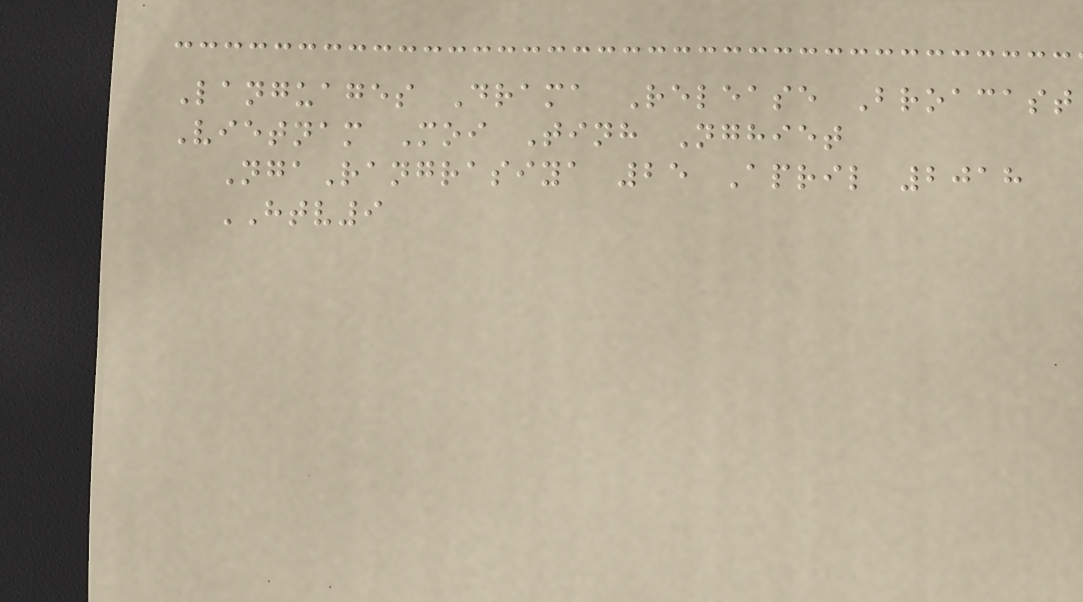Languages Drama Release Broacast
Vietnam Moi Tinh Nghiet
NgaRangrasiya 25 April 2018
HTV9
